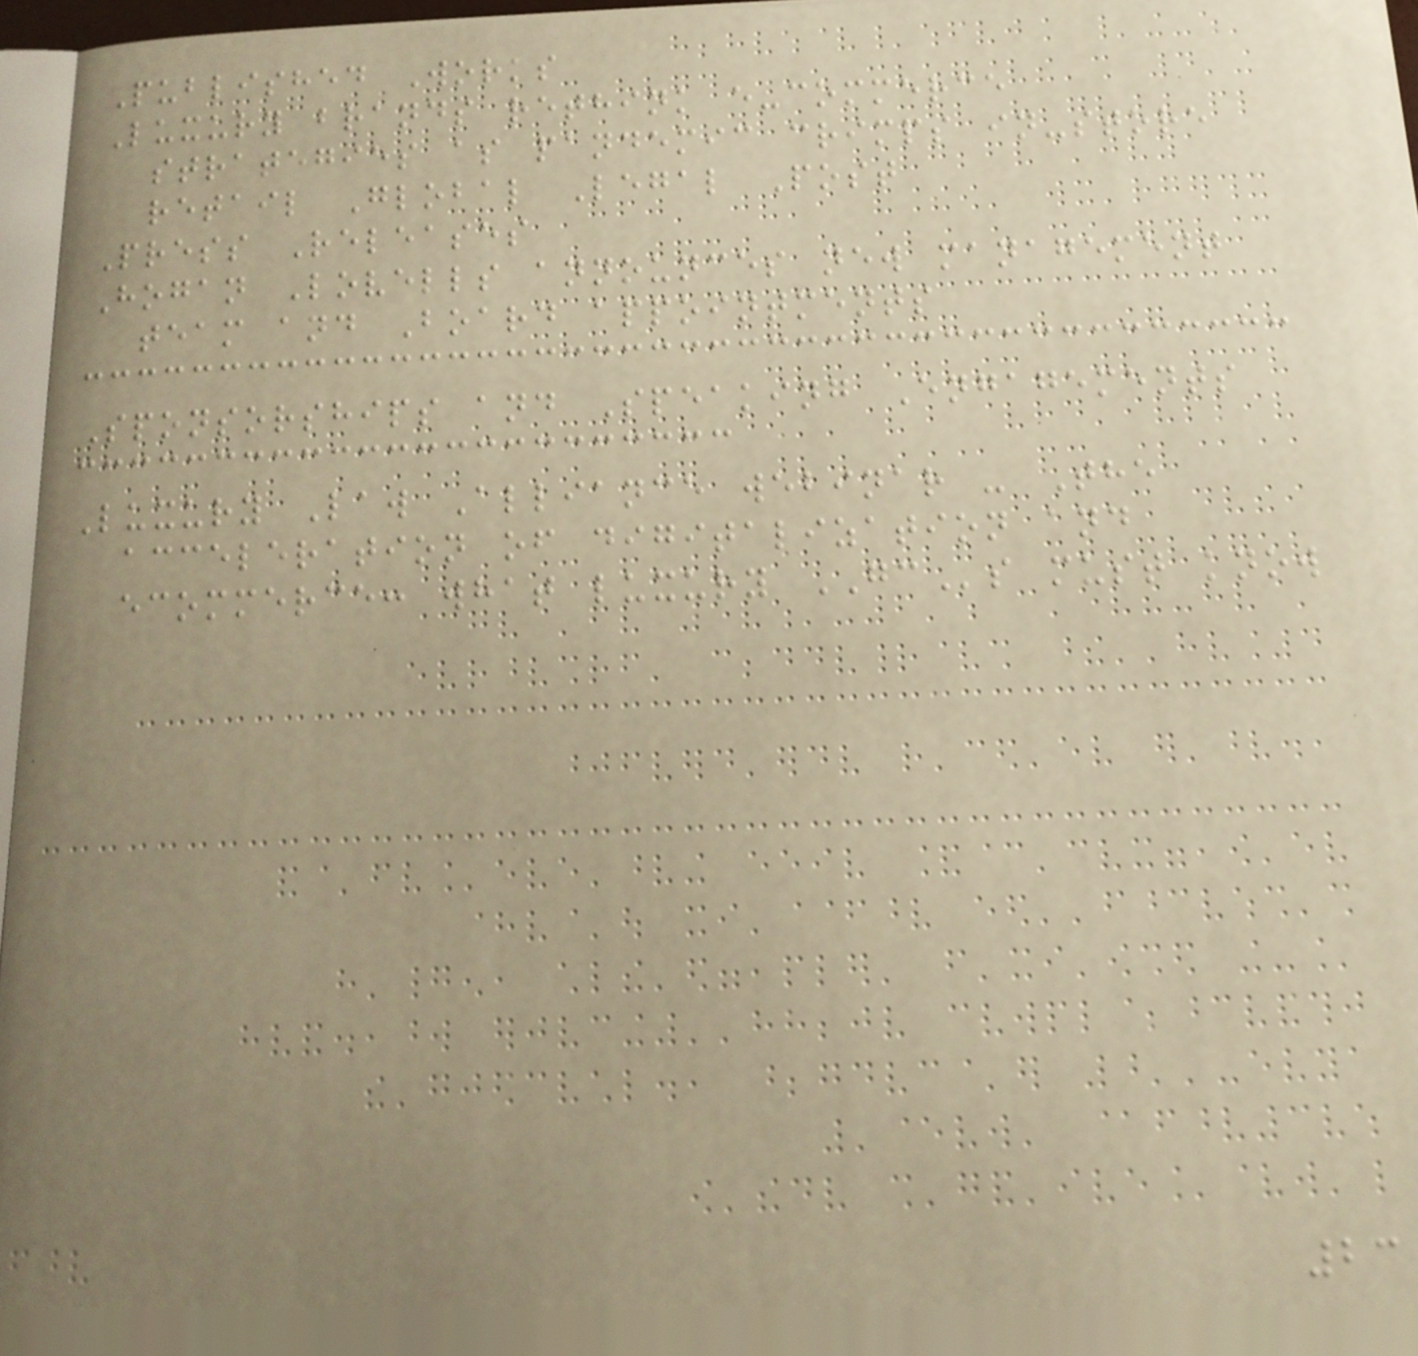Published Works
Luxury brands rethink e-commerce
strategies as pandemic crimps in-store
retail Global Legal Post
Press Releases
Hogan Lovells announces new management
team and Board appointments
Sponsorships and Speaking Engagements
Luxury Law Alliance webinar - The
acceleration of digitalization and
ecommerce: what luxury GCs must know
23
